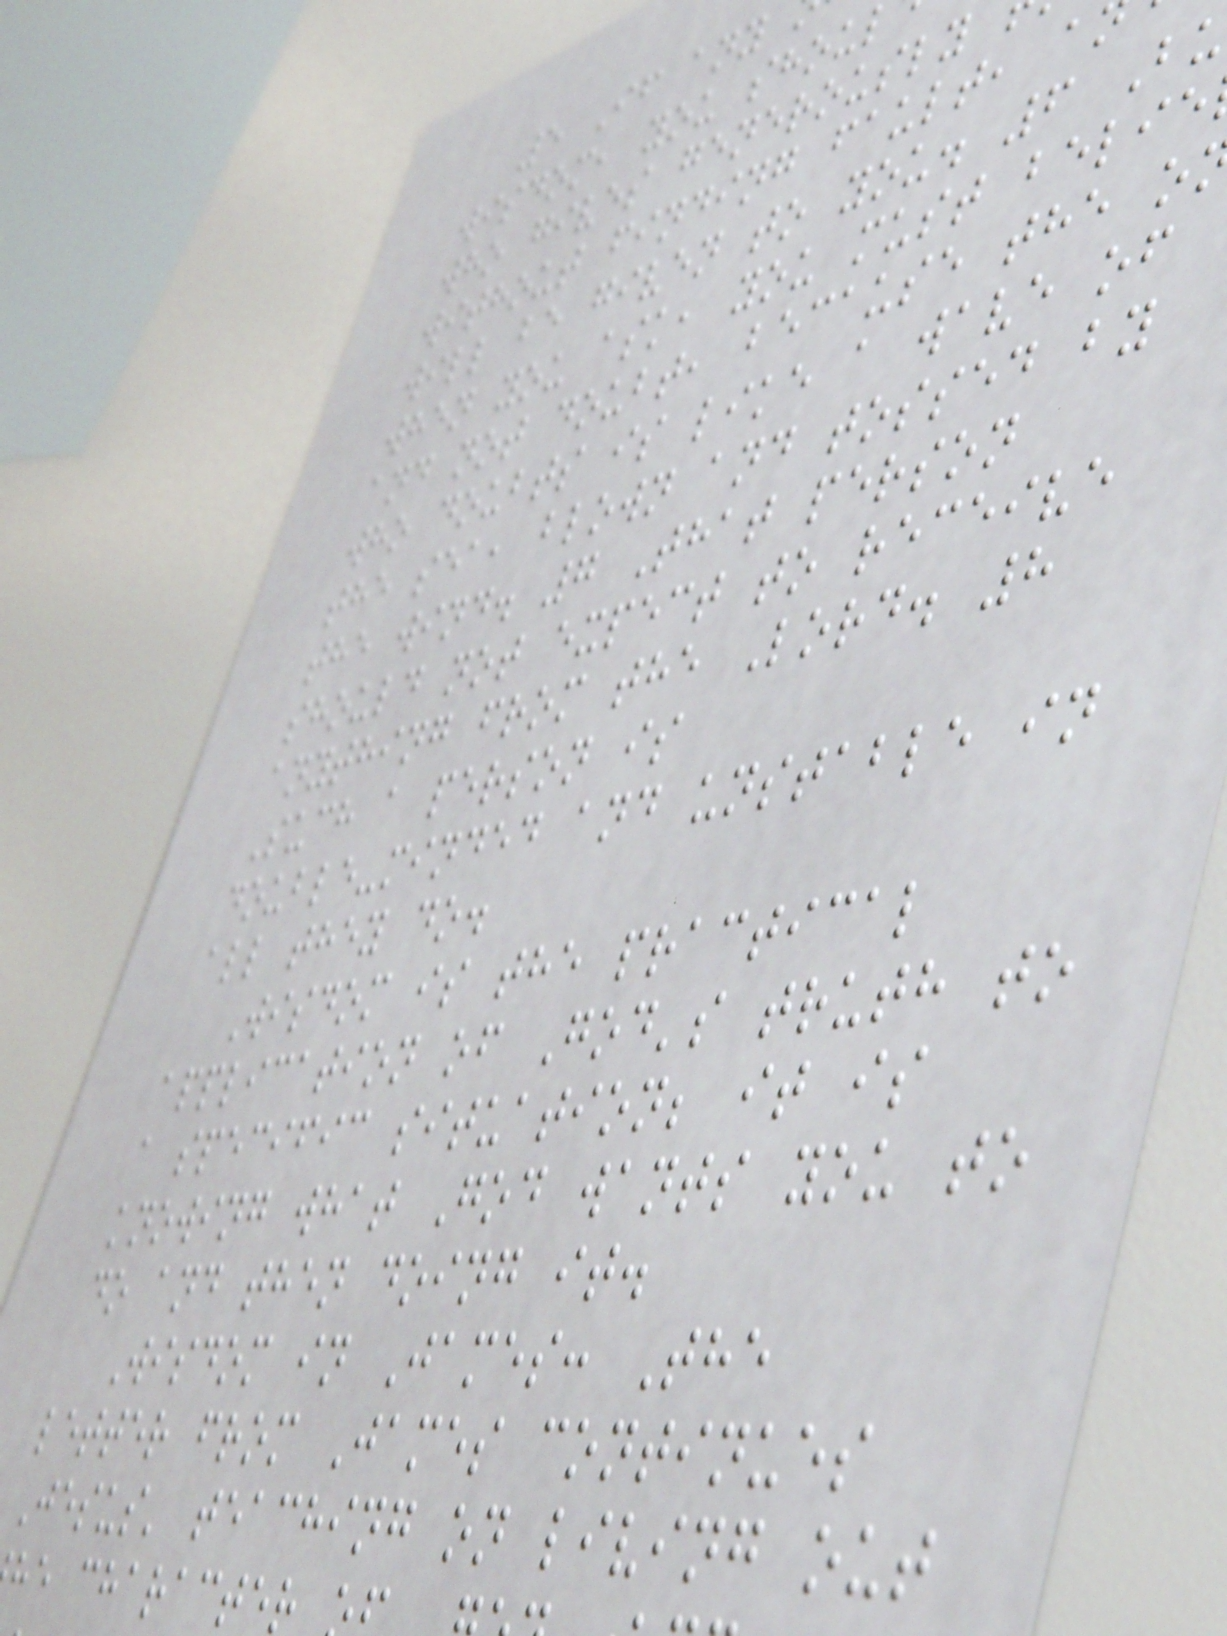5 If any
wisdom, you shou
who gives generously
without finding fault, a
will be given to you. 6 B
when you ask, you must belie
and not doubt, because the o
who doubts is like a wave of
the sea, blown and tossed by
the wind. 7 That person
should not expect to receive
anything from the Lord. 8
Such a person is
double-minded and unstable in
all they do.
Wisdom is the practical
application of God's truth to
a specific situation; it is
knowing what God wants you to
do and then doing it.
Wisdom in James: The
letter from James continues
Jesus' teaching on living out
he character
